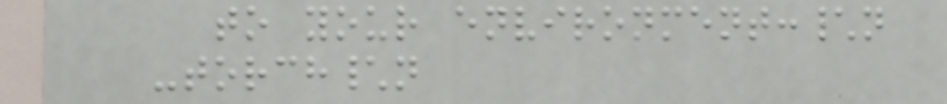to your environment:\n
-torch\n
